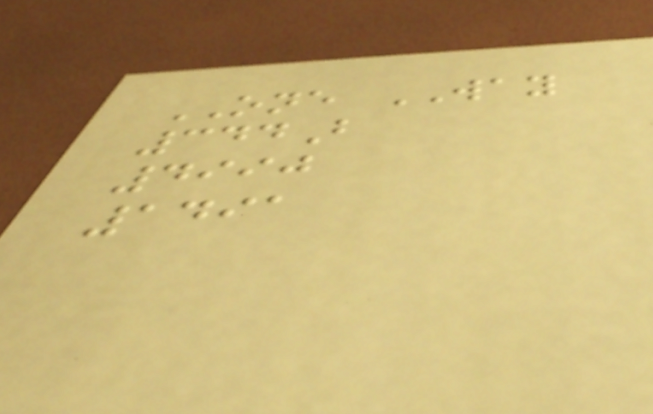ONE WAY
344B
4990
1491
